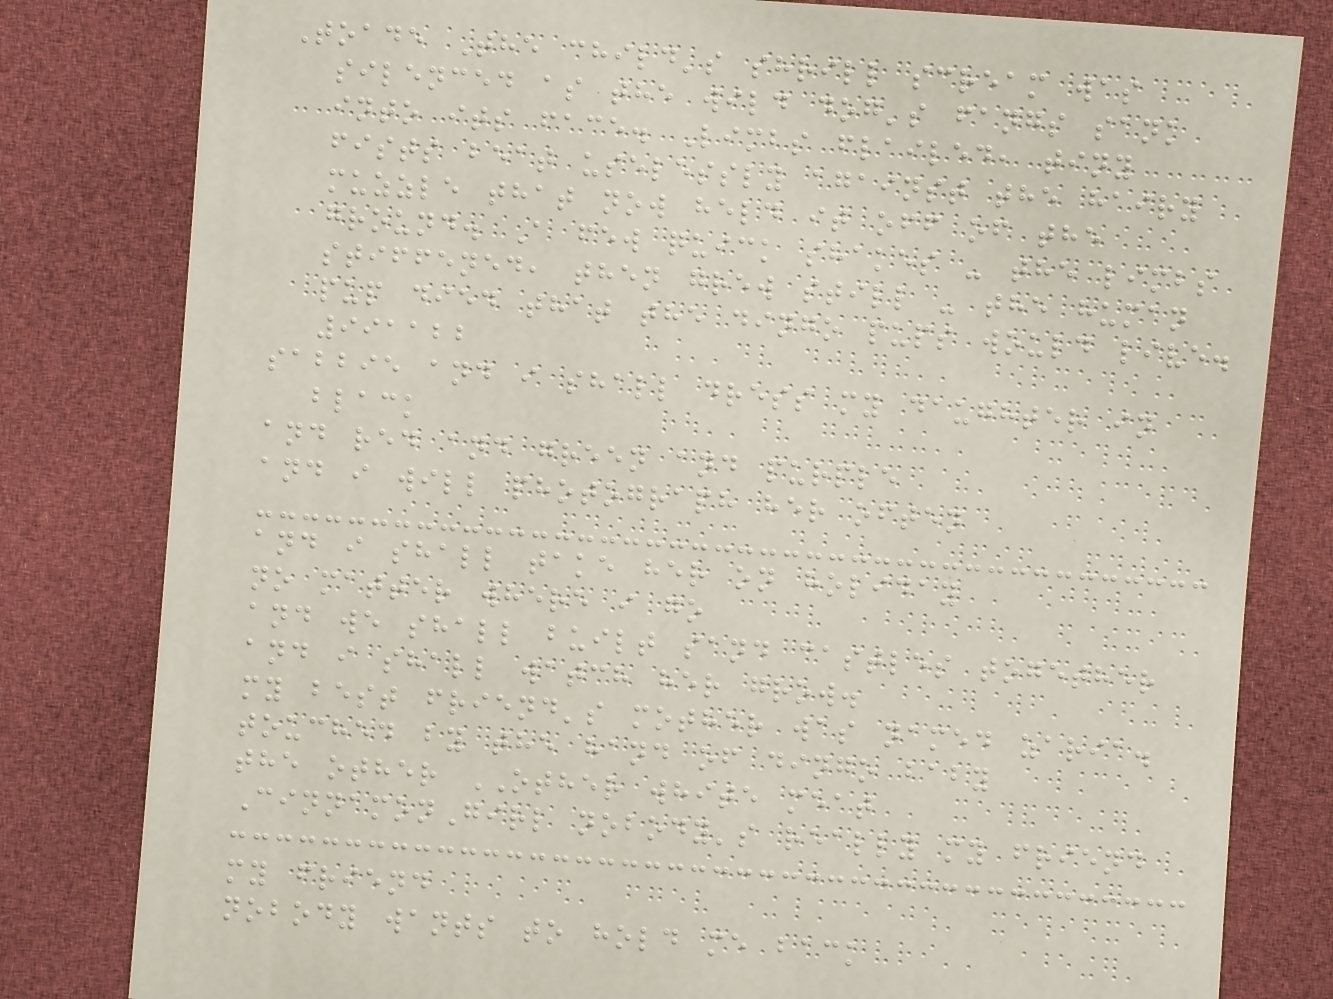Toade The child's shrill scream was
silenced as the wild dog's fangs sank
into its face. Limbs flailed, tiny
fists beat uselessly against the hairy
muzzle that now held it off of the
ground. A few quick shakes - the limbs
stiffened, then grew still - the human
pup died that the dingo pups would live.
991122
sabbie and i shall dress my daughter in
black
and red and green and purple
and i will photograph her often
and i shall take her on holiday
no matter where i go
and we shall built sand castles together
and i shall watch her grow.
my best friend's mother was named zaria.
touched by the hand of dingo baby
the other OTHER white meat
CinnamonGirl nobody's really my friend
my friend
nobody wants to hold me back
